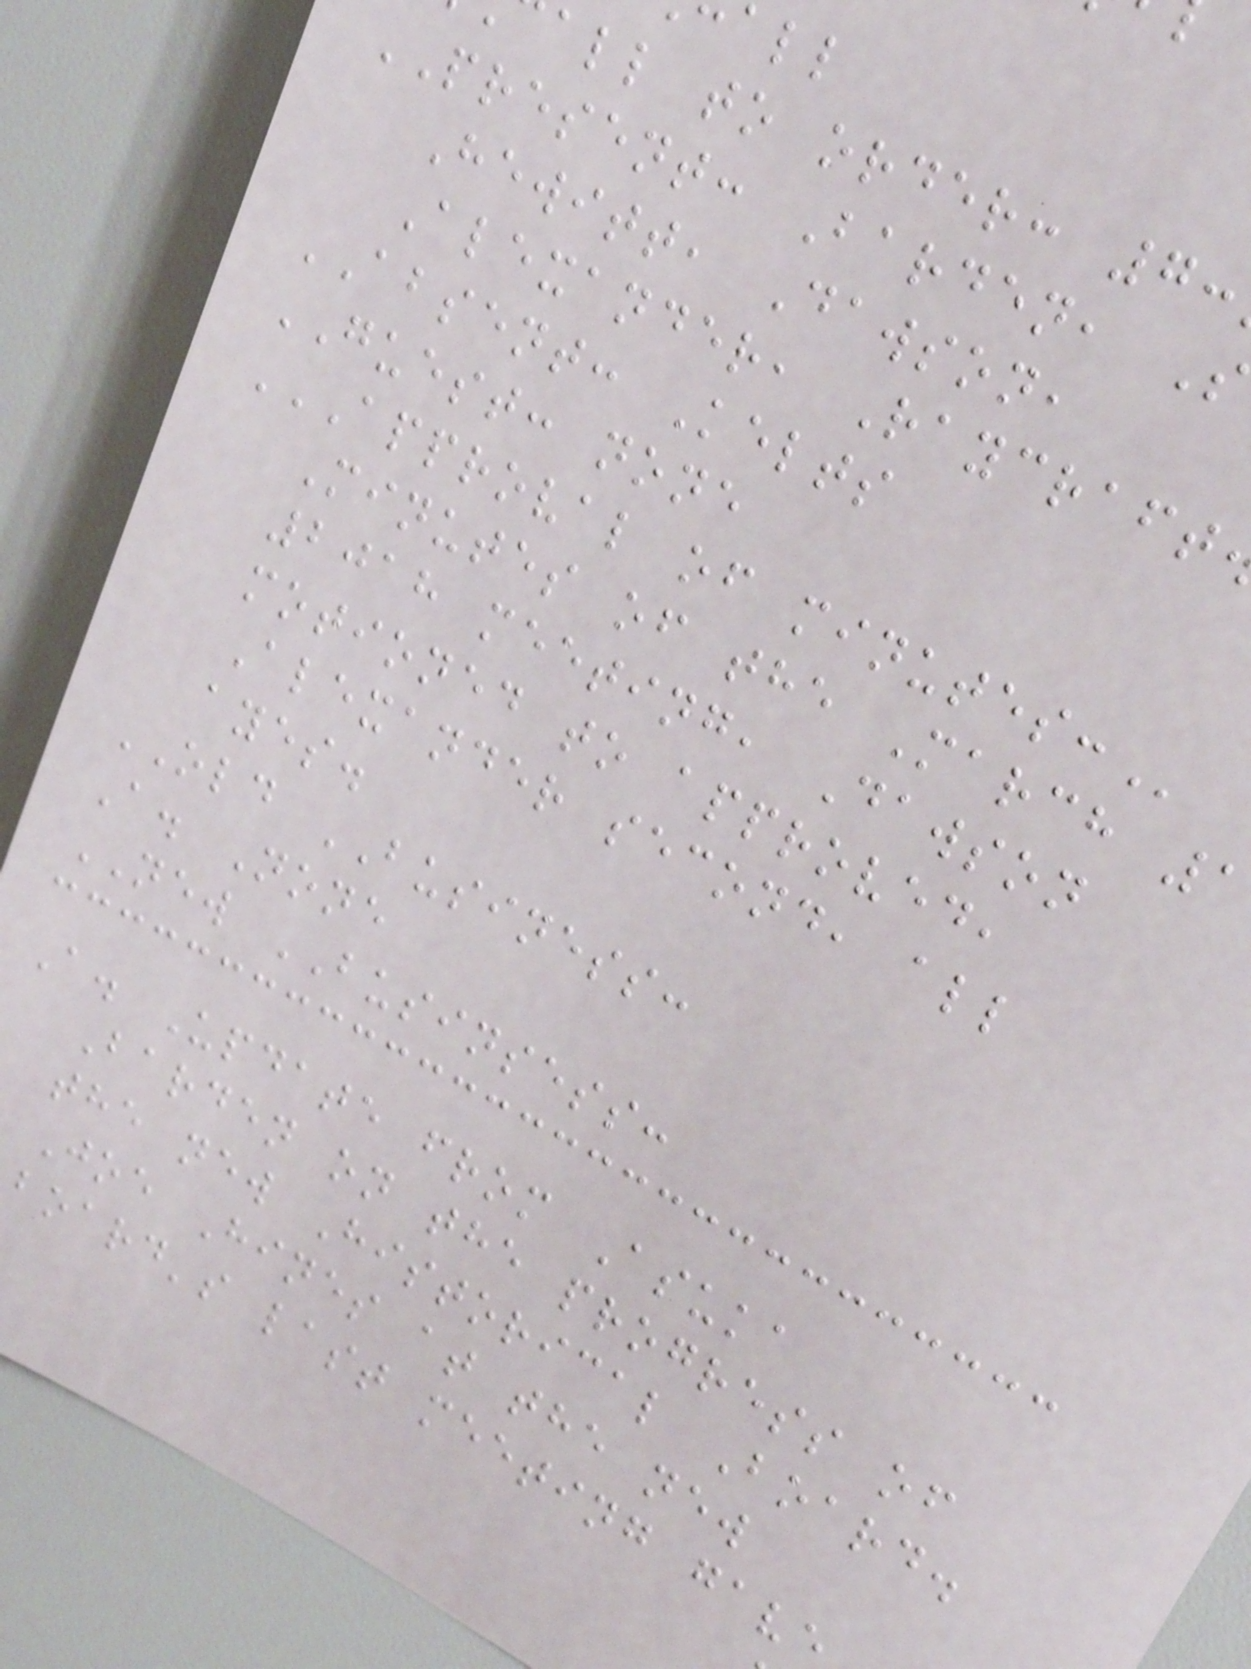all to order: 7:
PRESENT: Barden, S
Hewitt, Dawson,
Alexander, Raycraft
ABSENT: Kelts
GUEST: none
APPROVAL OF MINUTES:
Minutes of the March 1
2018 meeting, Dawson
motioned to approved,
Alexander second, all
ayes.
OLD BUSINESS:
A. None
NEW BUSINSESS:
A. Update from Asuka
Barden on the progress of
the new Historical Board.
Joe Hines at the new
board's last meeting gave
